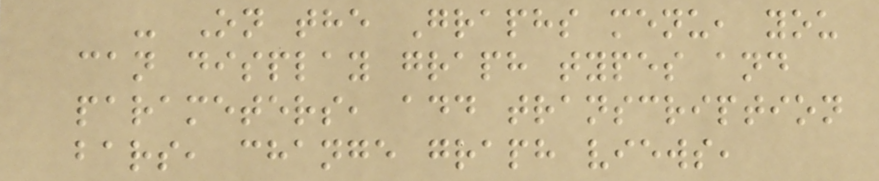- On the Graphs menu, you
can display graph types and
parameters, add transcription
bars, change graph views,
